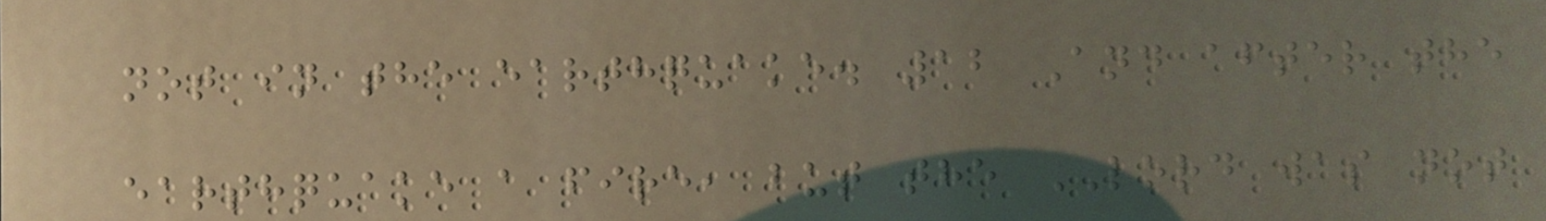not in the earthquake. 12 And after the
earthquake a fire, but the LORD was not
